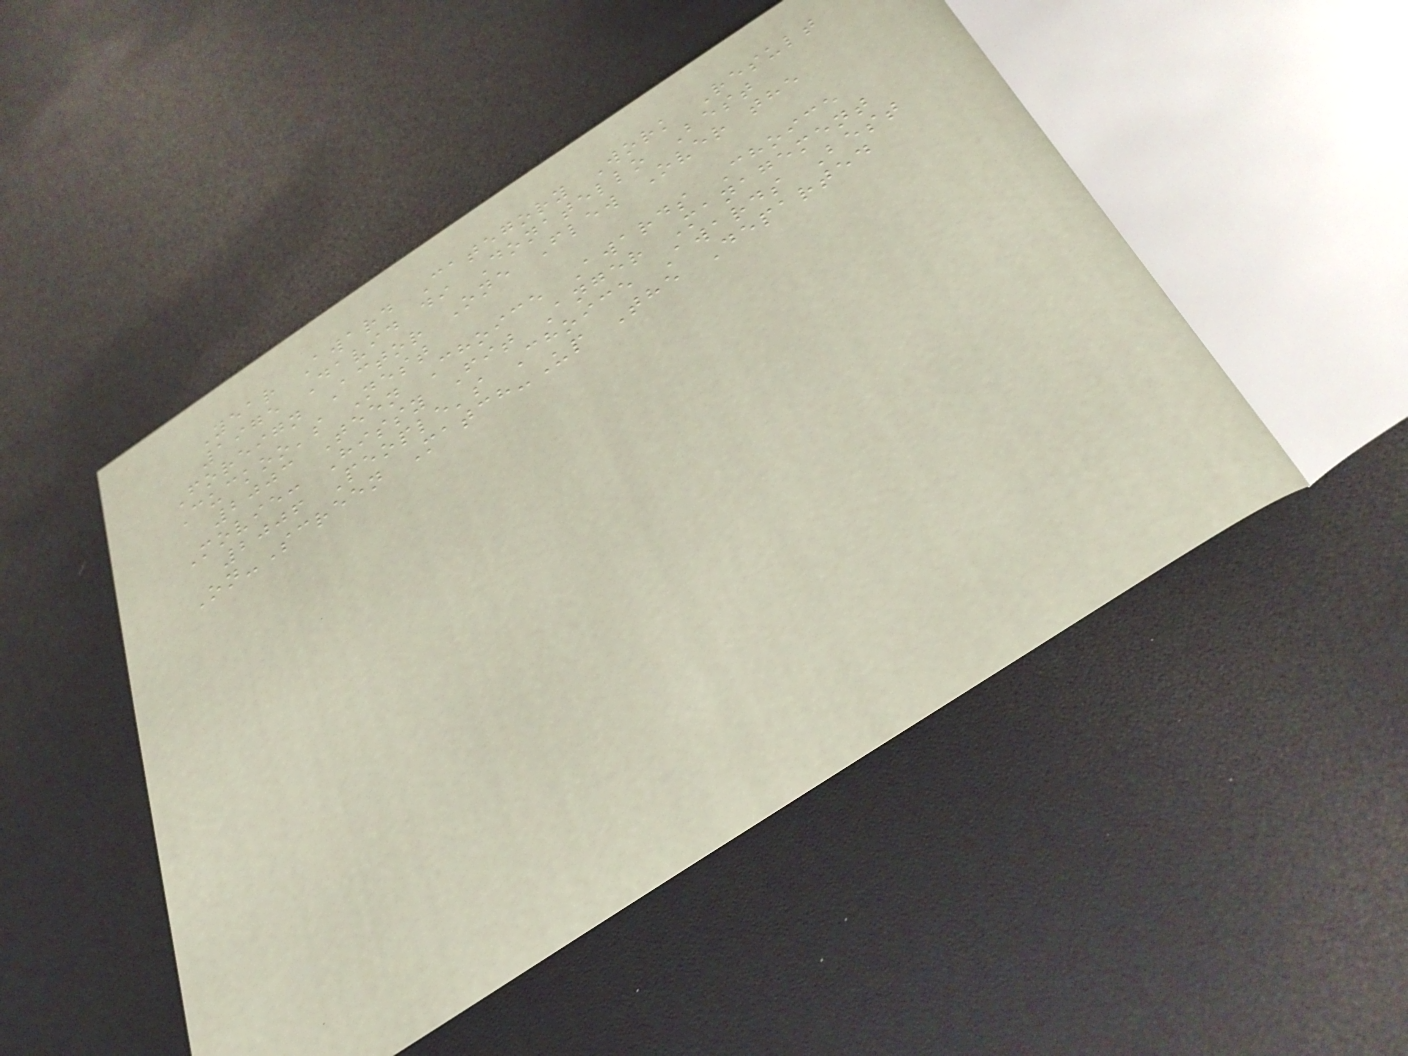Year Award Category Work Result
1975 David di Donatello Best
Foreign Actor One Flew Over the
Cuckoo's Nest
2003 Teen Choice Awards Choice
Movie: Hissy Fit Anger Management
2006 People's Choice Awards Best
On-Screen Match-Up The Departed
